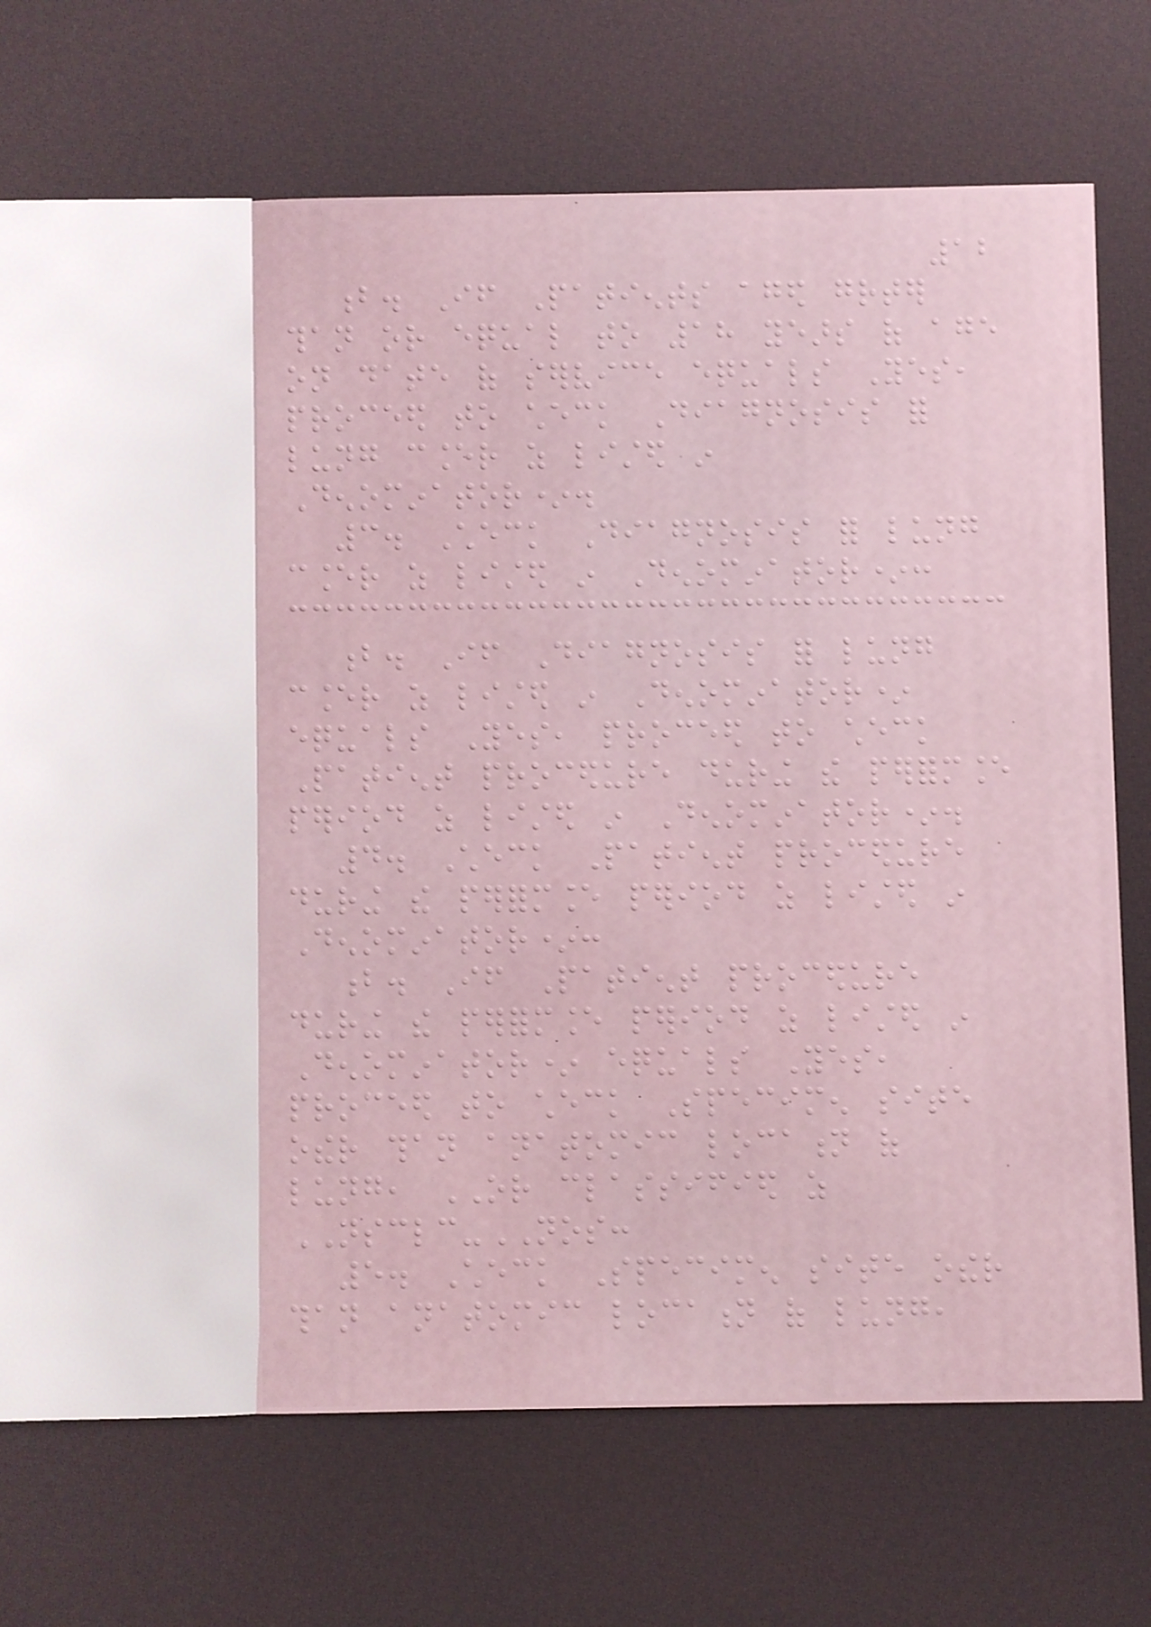12
b. If Patients aged greater
than or equal to 18 years of age
on date of service equals Yes,
proceed to check Diagnosis for
lung cancer as listed in
Denominator*.
3. Check Diagnosis for lung
cancer as listed in Denominator*:
b. If Diagnosis for lung
cancer as listed in Denominator*
equals Yes, proceed to check
Patient procedure during the performance
period as listed in Denominator*.
4. Check Patient procedure
during the performance period as listed in
Denominator*:
b. If Patient procedure
during the performance period as listed in
Denominator* equals Yes,
proceed to check Specimen site
other than anatomic location of
lung, OR classified as
NSCLC-NOS:
5. Check Specimen site other
than anatomic location of lung,
